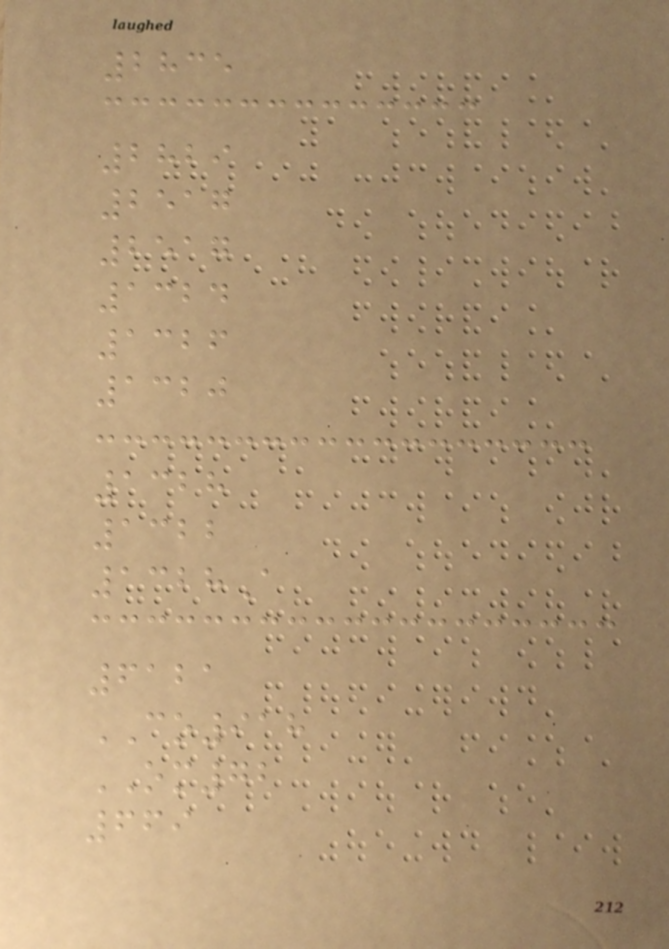2835
2829
2517
2517
1324
1326
1320
1328
1322
1328A
6121
CO918
OM72
669
